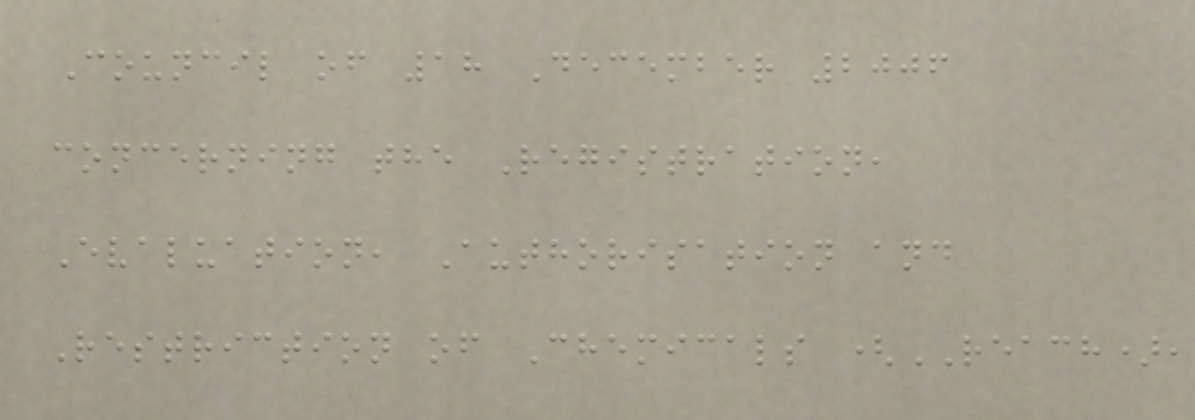Council of 18 December 2006
concerning the Registration,
Evaluation, Authorisation and
Restriction of Chemicals (REACH),
